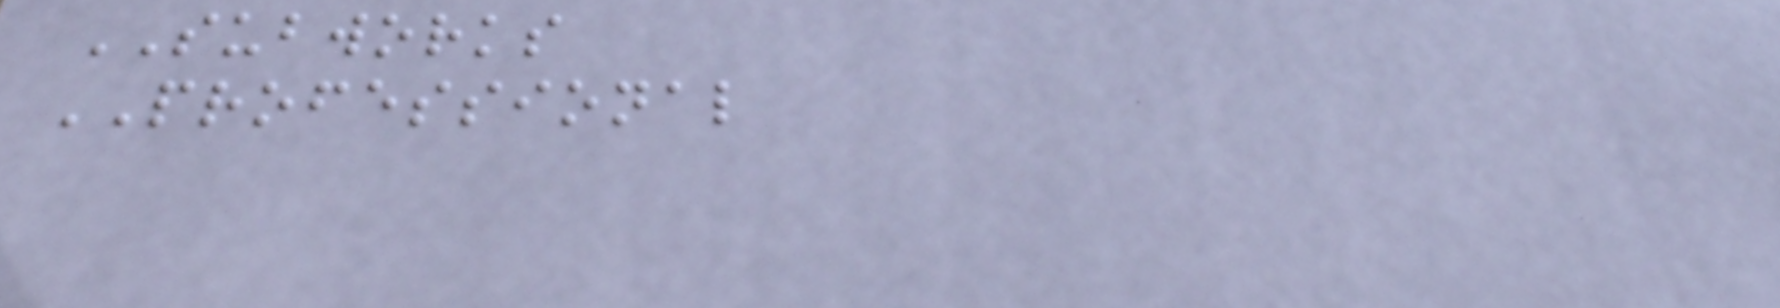SUBWORKS
PROFESSIONAL
